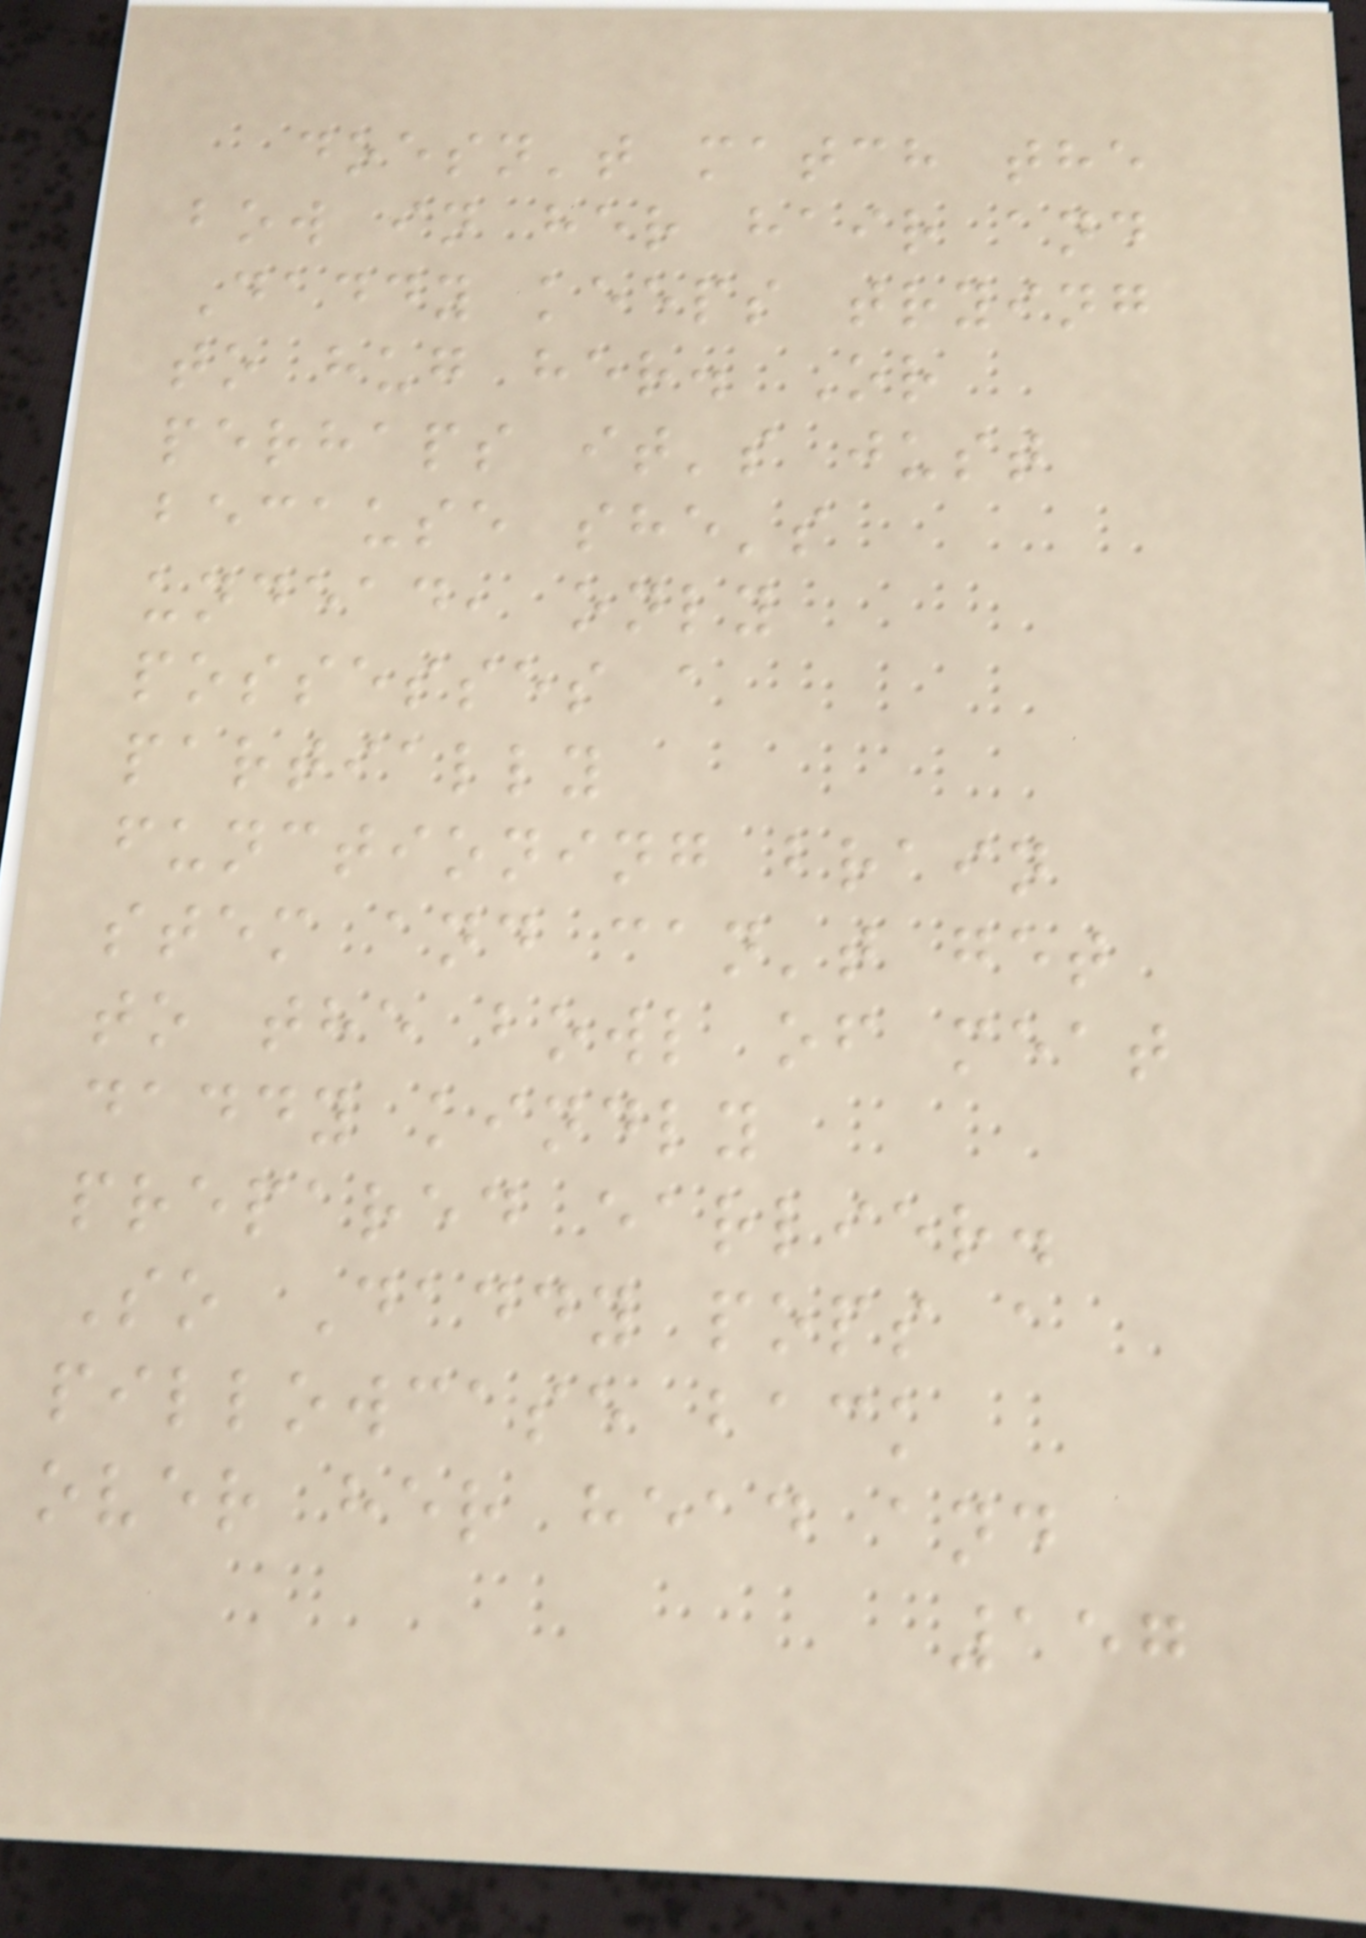doesn't match the
bow in her hair and
Daddy keeps trying
to hug her. Or
perhaps it's just
because she's
undead, only
possesses a
partially
functioning brain
stem and can't get
to the bowl of meat
daddy kindly
prepared earlier.
So Daddy pops a
pillowcase back
over her head and
157
